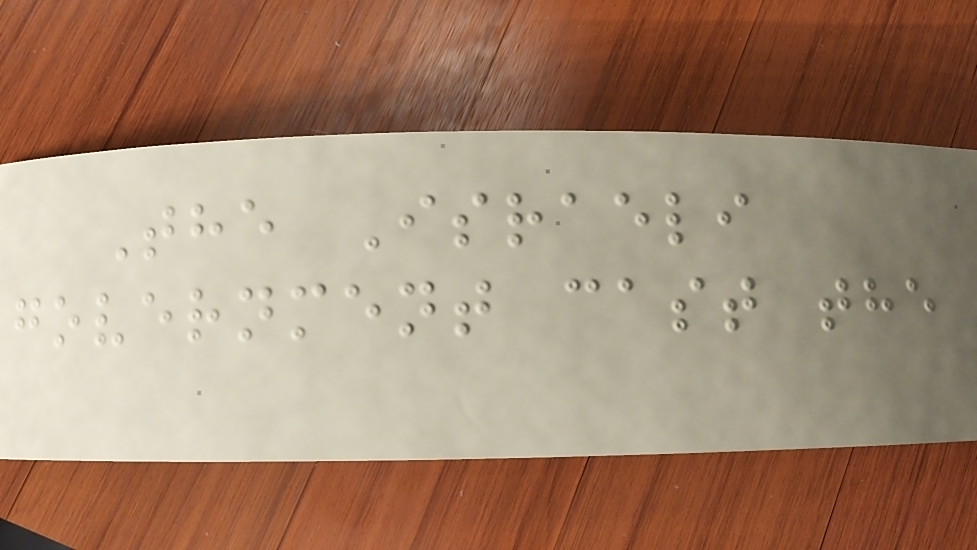The Israeli
government cast the
